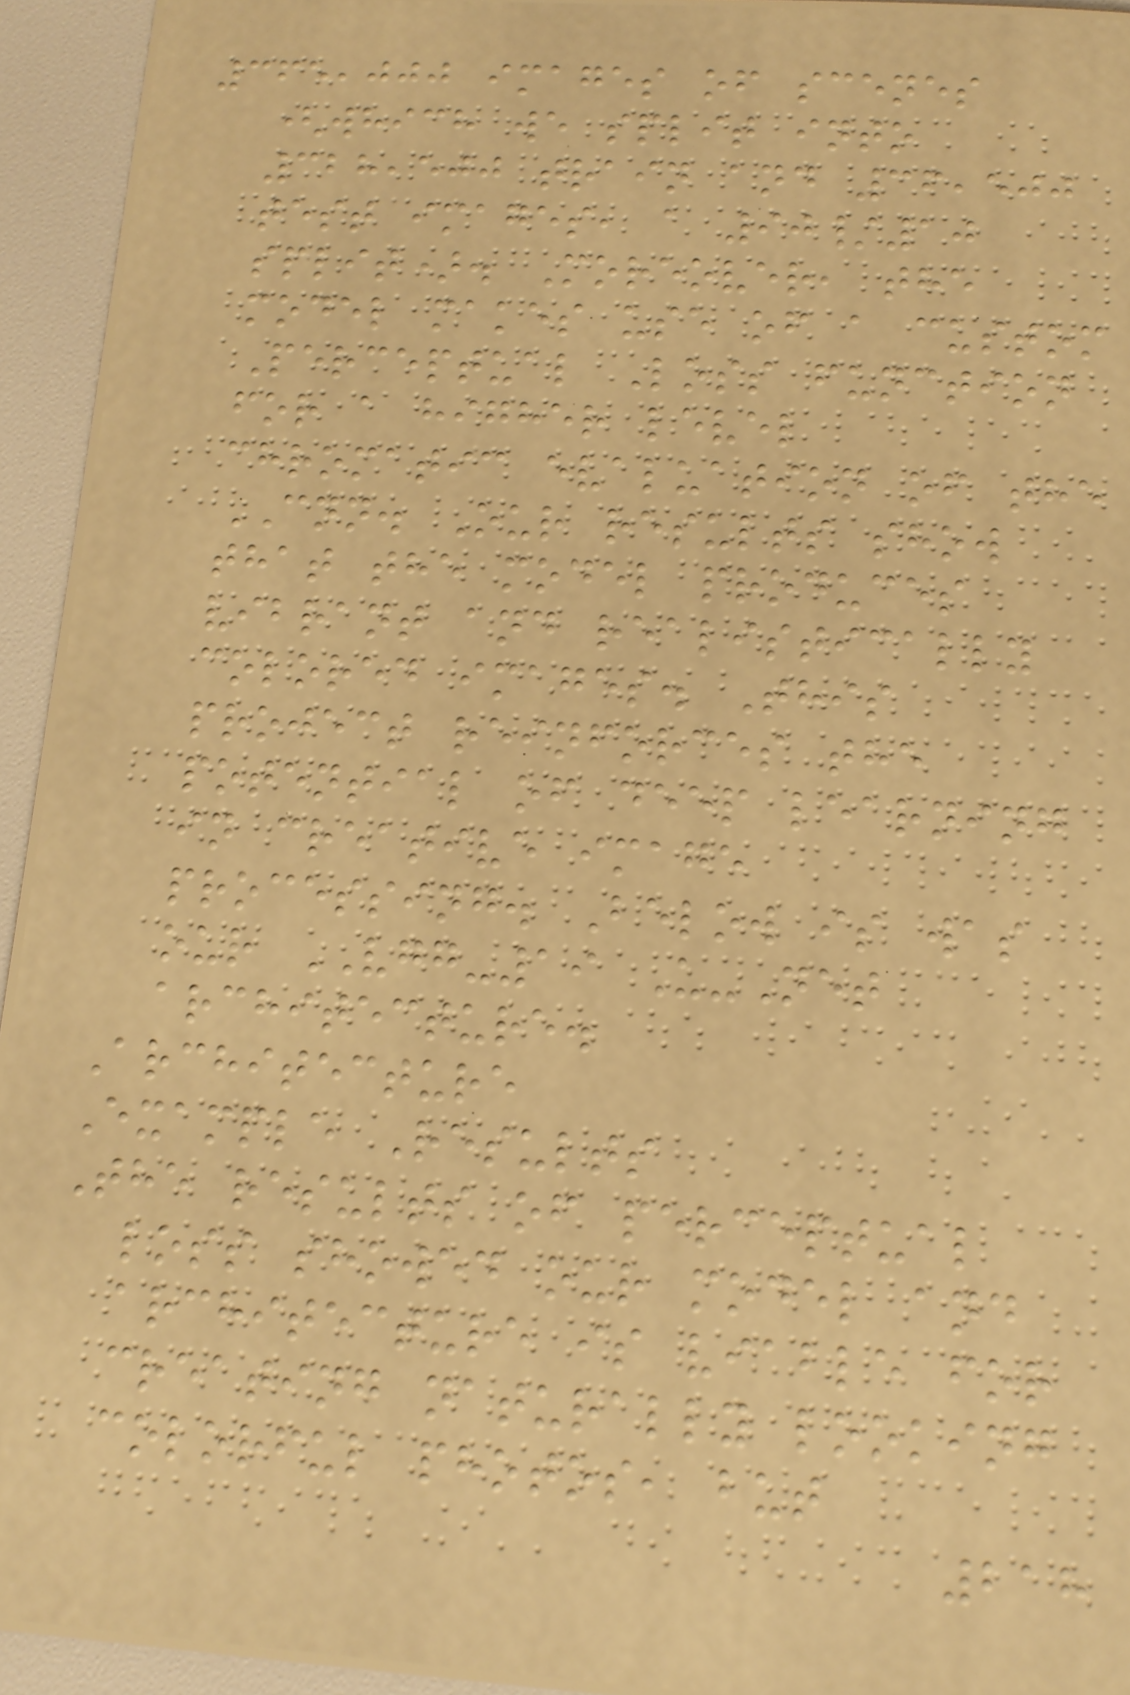365,000 images of scenes
(which we split into
328,500 train and 36,500
test images, a 90/10
split). Moreover, the
model makes use of a custom
Perceptual Loss function
for a higher level
chromatic evaluation of the
CNN. Our results show
that the model produces
vibrant and realistically
colored images. This
project reinforces the
potential of deep learning
in creative image
processing. Below is was
our VGG-19 U-Net
architecture.
Architecture
Example Results
The results of perceptual
loss showed our model and
architecture is viable for
creating naturally looking
colorful photos, but
218
